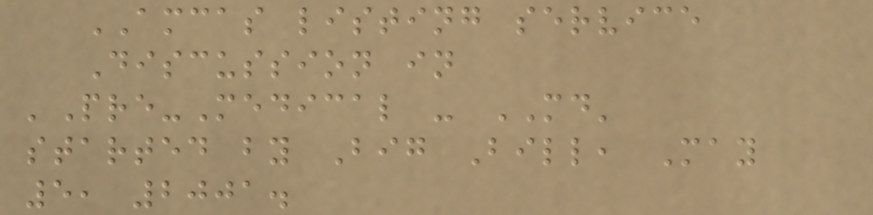AMCAS listing service
Discussion in
'Pre-Medical - MD'
started by Big Bill, May
5, 2001.
